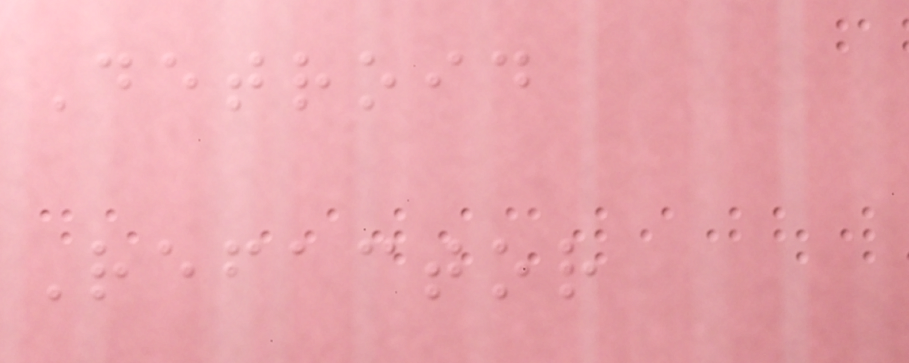Detroid
Refactor
